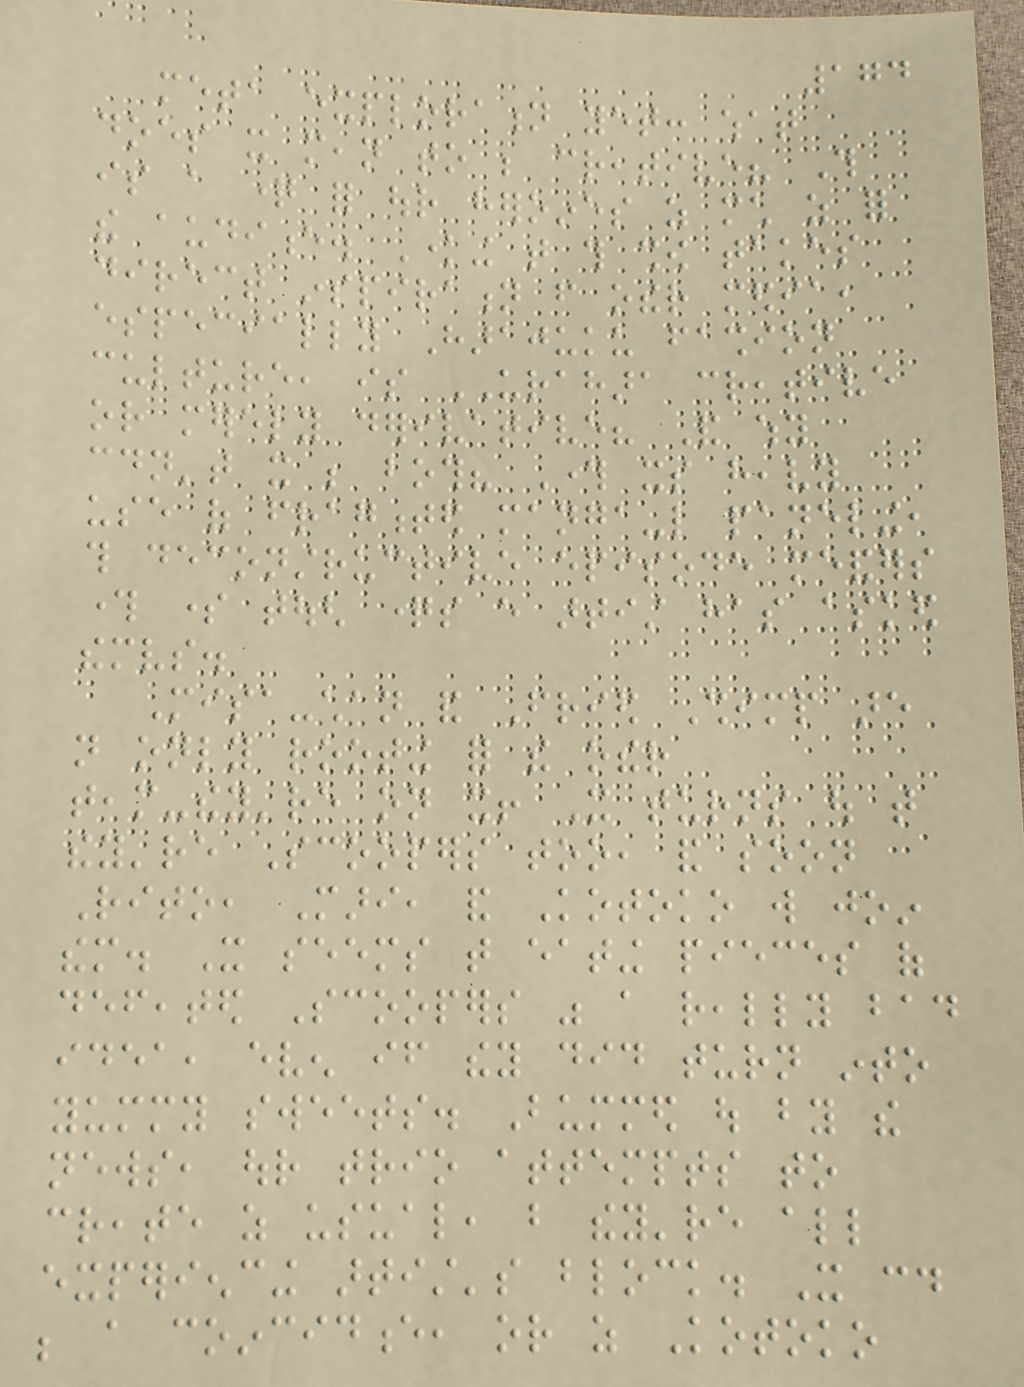174
meta exploration yet: what
does it mean to be creative? This
is a question for our heroines as much as for
the audience. Knowing that this show takes
direct inspiration from other media,
especially Harajuku fashion
culture, is URAHARA creative
or merely derivative? And why
couldn't it be both? Through its heavy
use of fragmented manga-like paneling,
this deconstructive episode meanders
through some tough questions every artist has asked
themselves.
Misa-chan and Fried Shimp are
not only rooting for the other
team-they're on it! It turns out that
they're Scoopers too, and soon
Rito, Mari, and Kotoko will join
them. It seems that eating pieces of
defeated Scoopers was a really bad
idea, even if they did turn into
yummy sweets. Bummed out by the
news, our trio attempts to
create as usual, but they're all
experiencing artist's block. It could
be a coincidence, or as Kotoko
